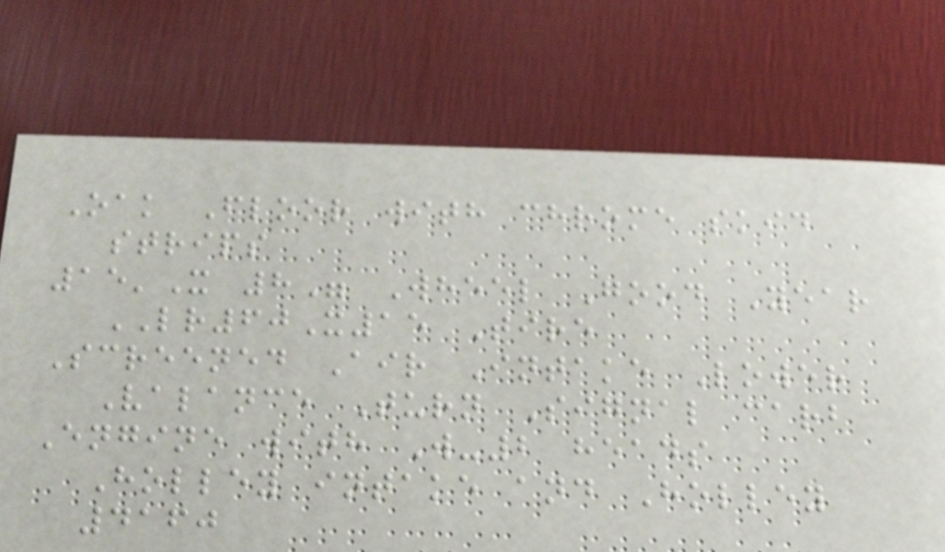Oak Floor with chrome skid
strips
15'X 8" Wheel Good Year
LR60X15 Tire
Screened Air Intake Lower
Valance Turn Signal carb
Engine with W-2 heads
Holley intake and Holley
4160
